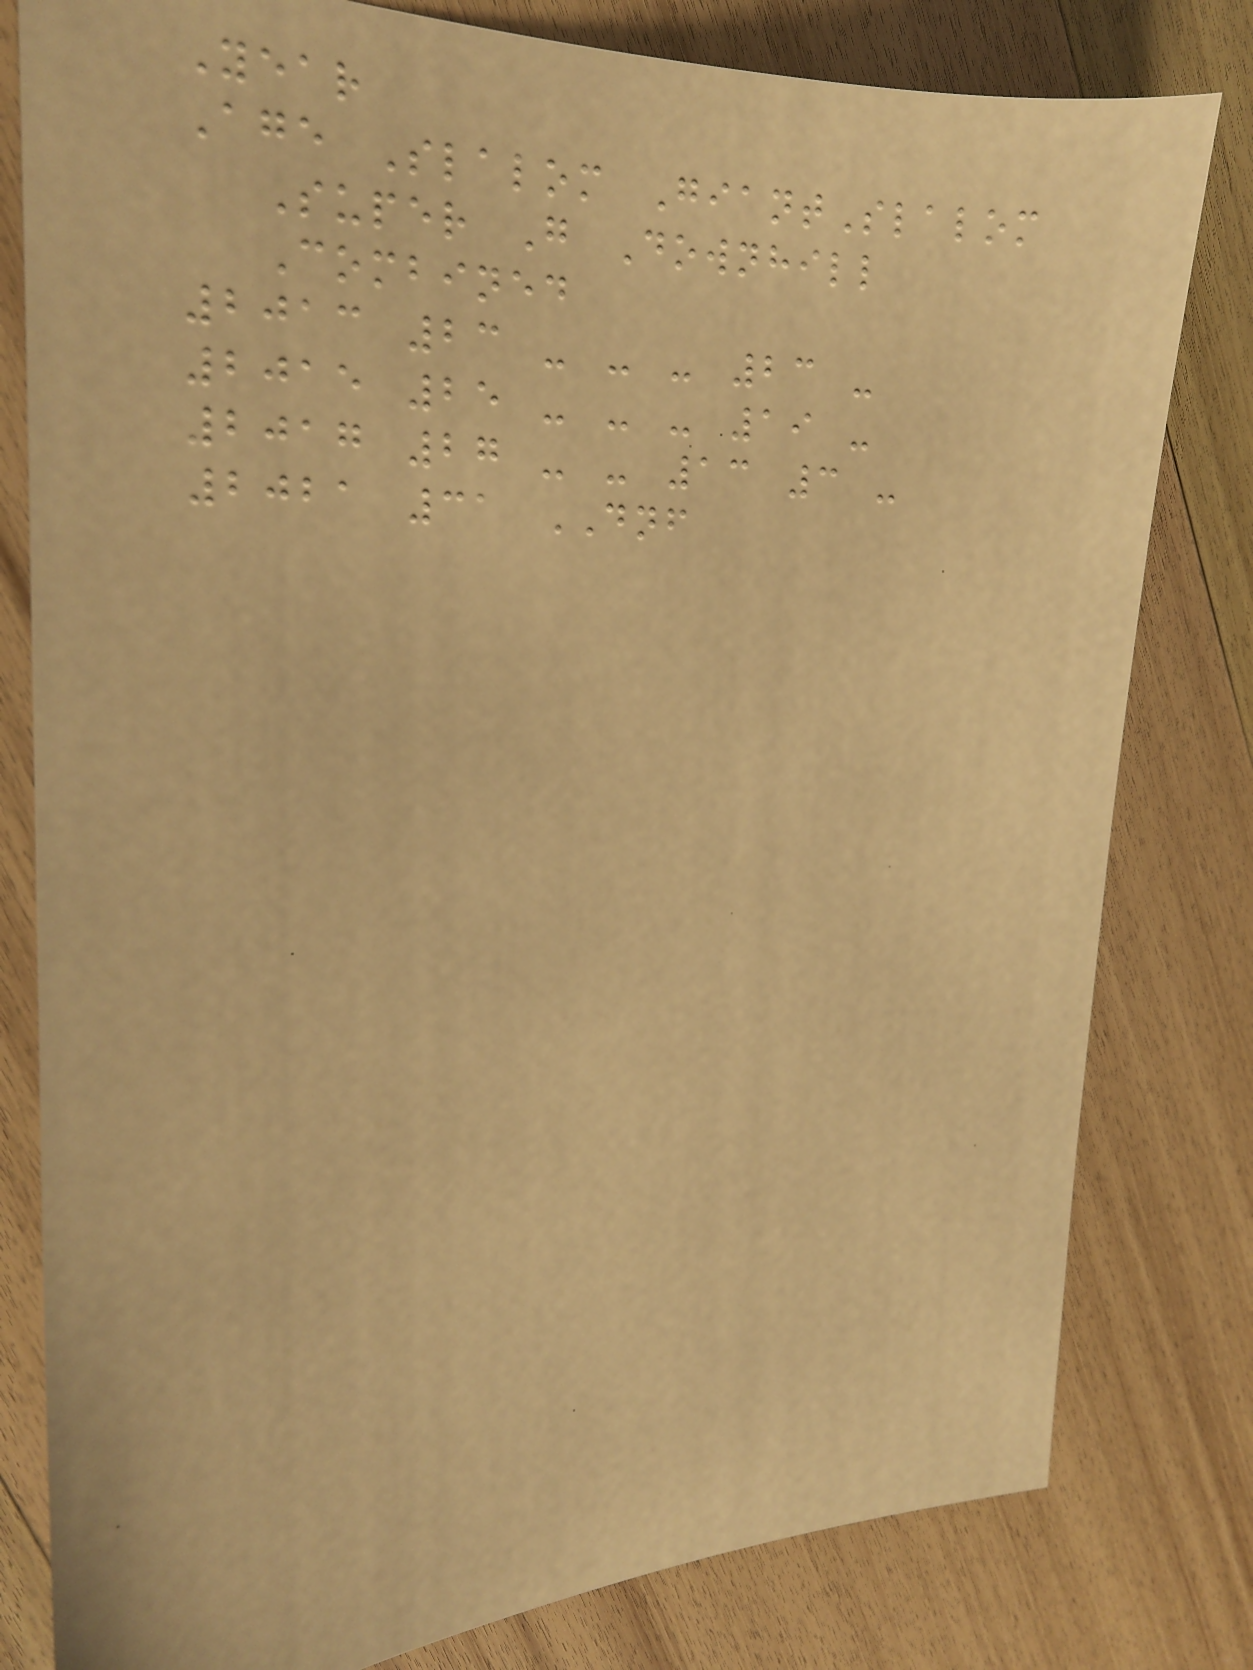Year
Age Slalom GiantSlalom
Super G Downhill
Combined
2013 23 - - - 23 -
2015 25 - - - 19 -
2017 27 - - 13 3 -
2021 31 DNF
